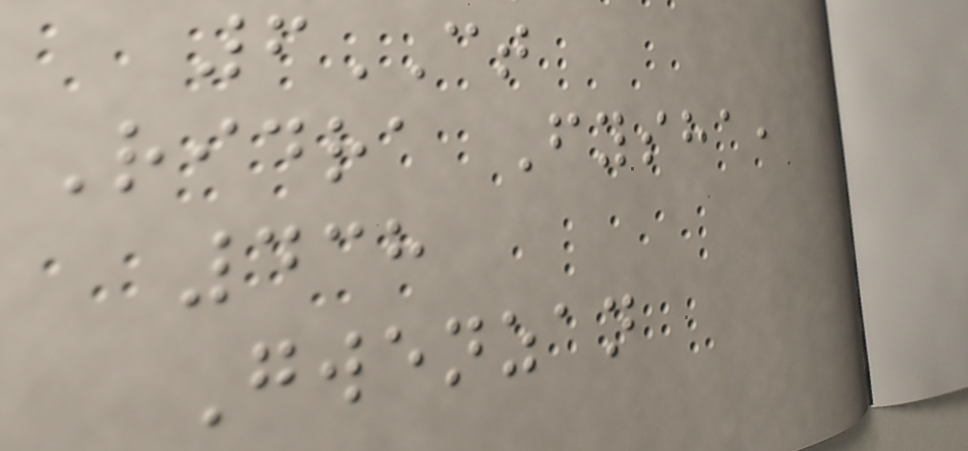6CT
Ridra Fysha,
438
Gwenzan
